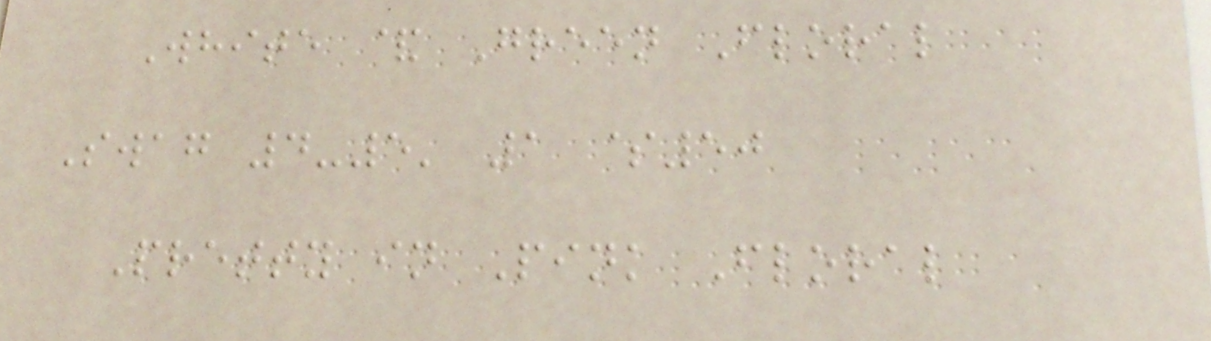White & Green Floral
Swag 4-5' 1 $50
Pretty in Pink Floral
